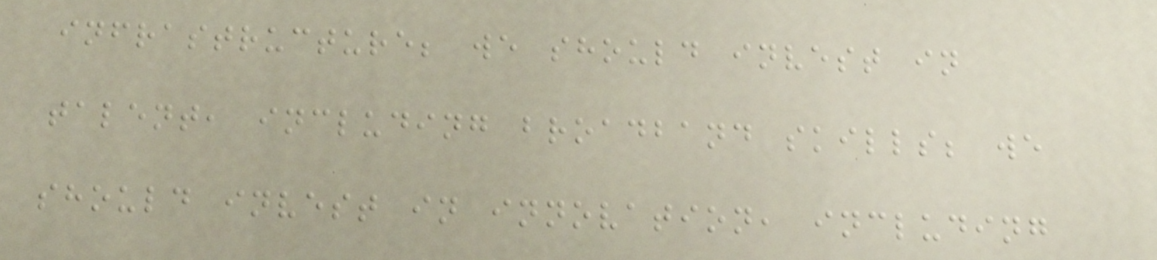infrastructure; we should invest in
talent, including broadband skills; we
should invest in innovation, including
